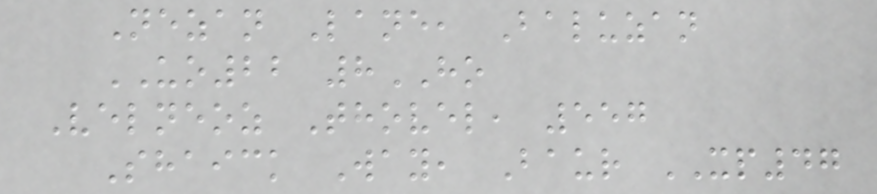Nezan Lane, Baluzan
UO22 8HO
Velneoz Thovel, 557
Shaick Way, Baur XP47
